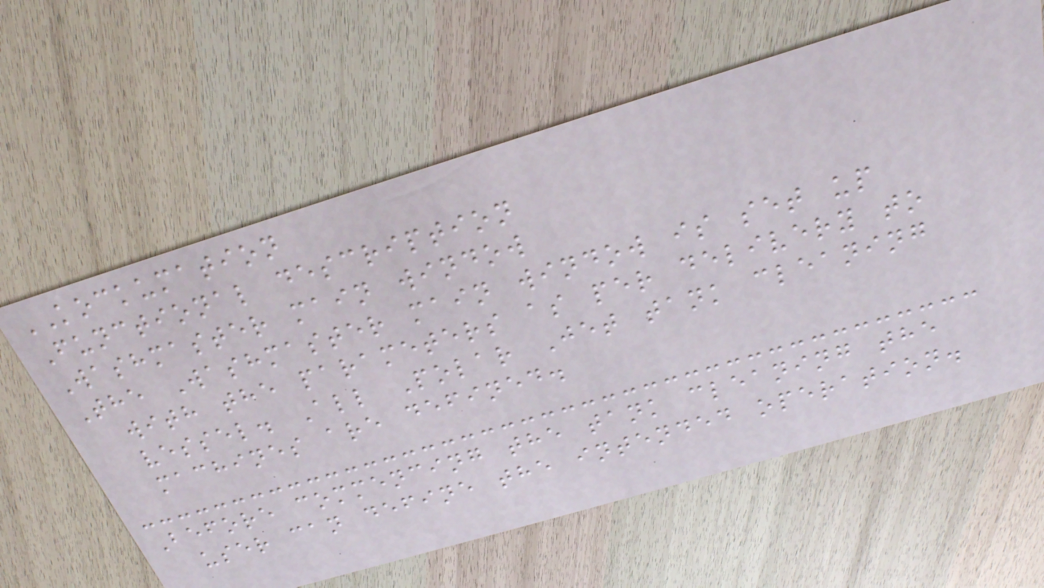KOCKUMATION
Functional description
Washmaster main window
The Washmaster main window is set up
with the parameters as per delivery to
vessel. All Polar Jet tank cleaning
machines are defined.
Before commencing the tank cleaning the
user can define the intended operation.
